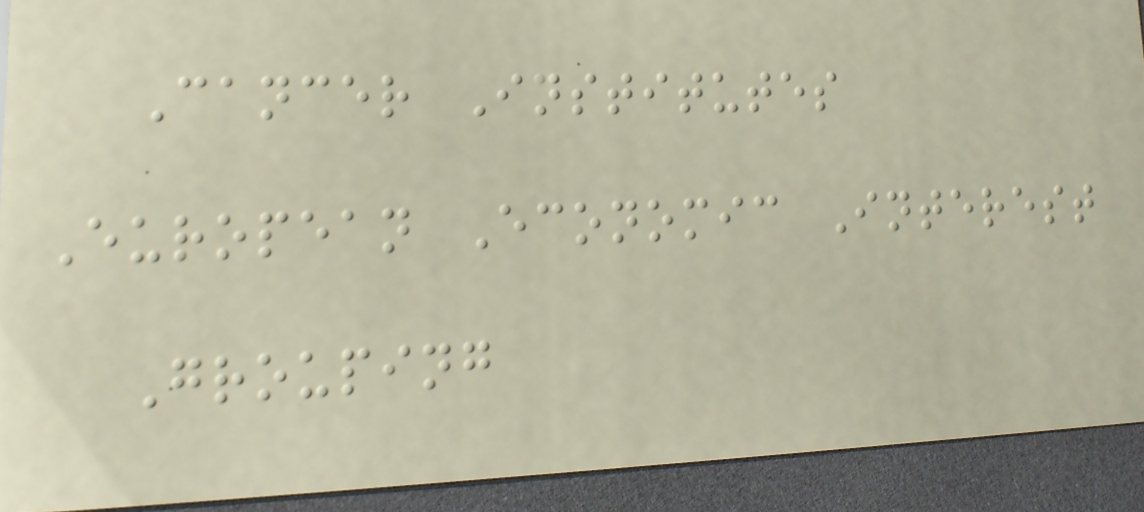Cancer Institutes
European Economic Interest
Grouping
